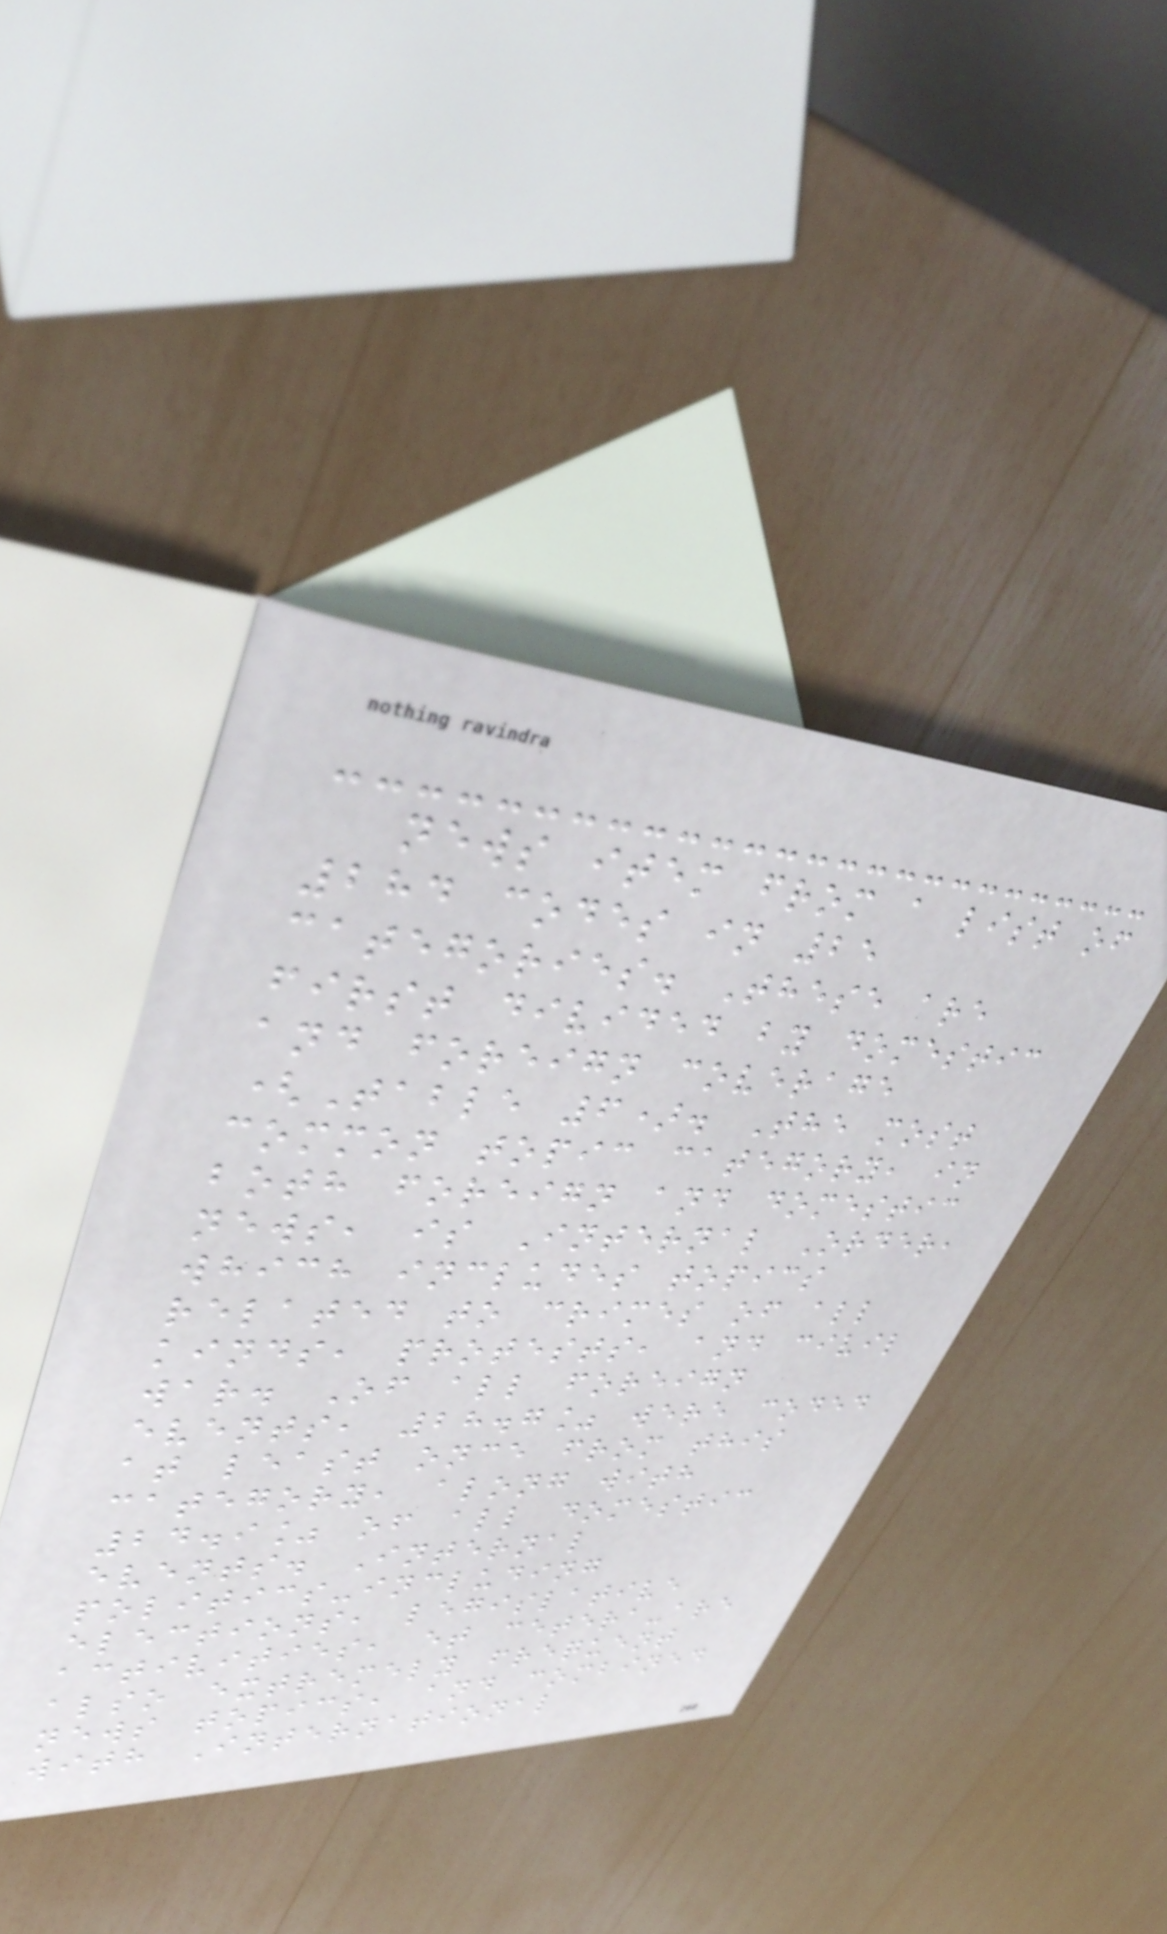news item from a list of
284 codes in 25
categories. These are
first divided by domestic
and foreign coverage
(Table 6). The most
common topic category, in
both foreign and domestic
news, is Internal Order,
which includes topics
related to crimes of all
kinds, protests, and civil
war. Of all foreign
events, 28.7% were coded
at least once from this
category, along with
24.9% of all domestic
events. Internal
politics-including
elections, legislative
activities, et cetera-are
also extremely frequent
news topics, and combined
with International
